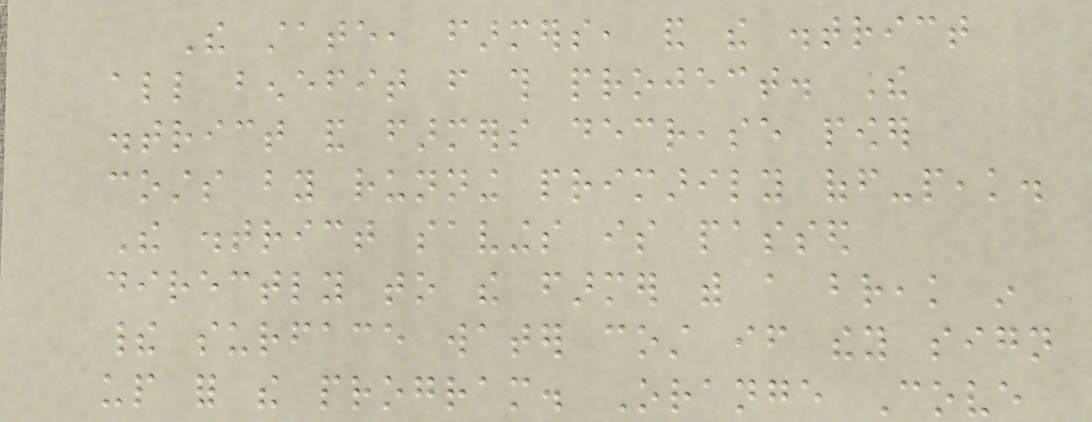The state, farmers, and the district
all benefit from this project. The
district and farmers decrease power
costs by running primarily off-peak.
The district savings is passed
directly to the farmer with a break in
their surface water cost if they sign
up for the program. Orange Cove
